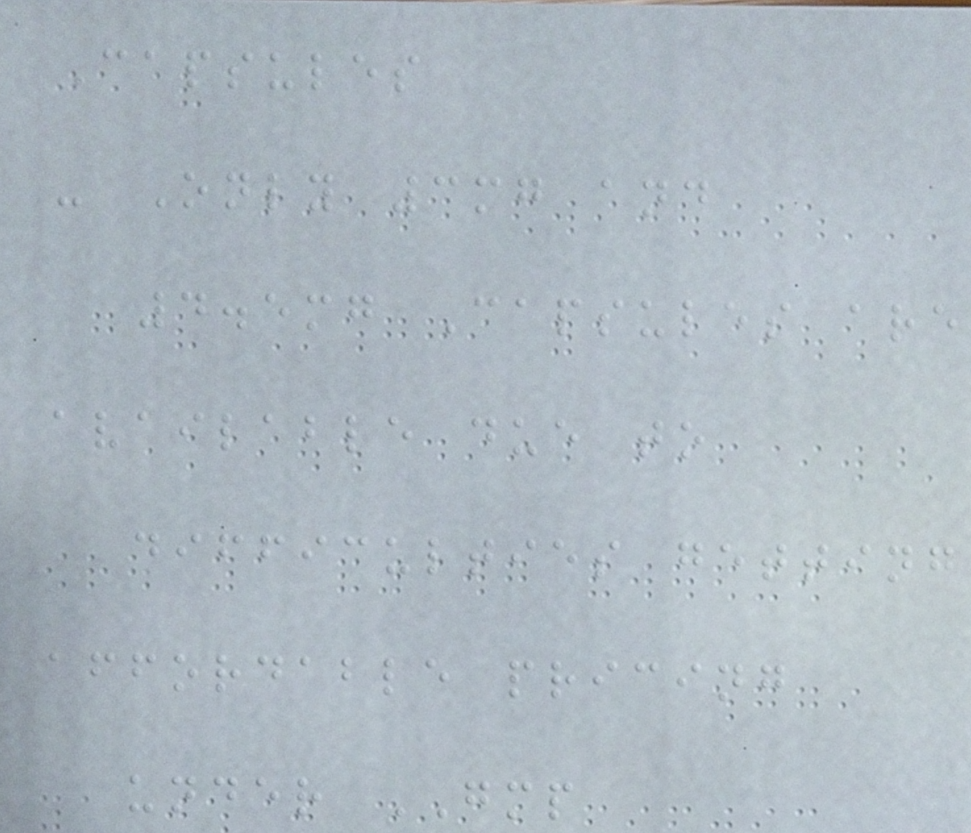Capsules
- Only 3mg and
4.5mg Capsules are
available due to
difficulties getting
affordable pricing
under GMP
